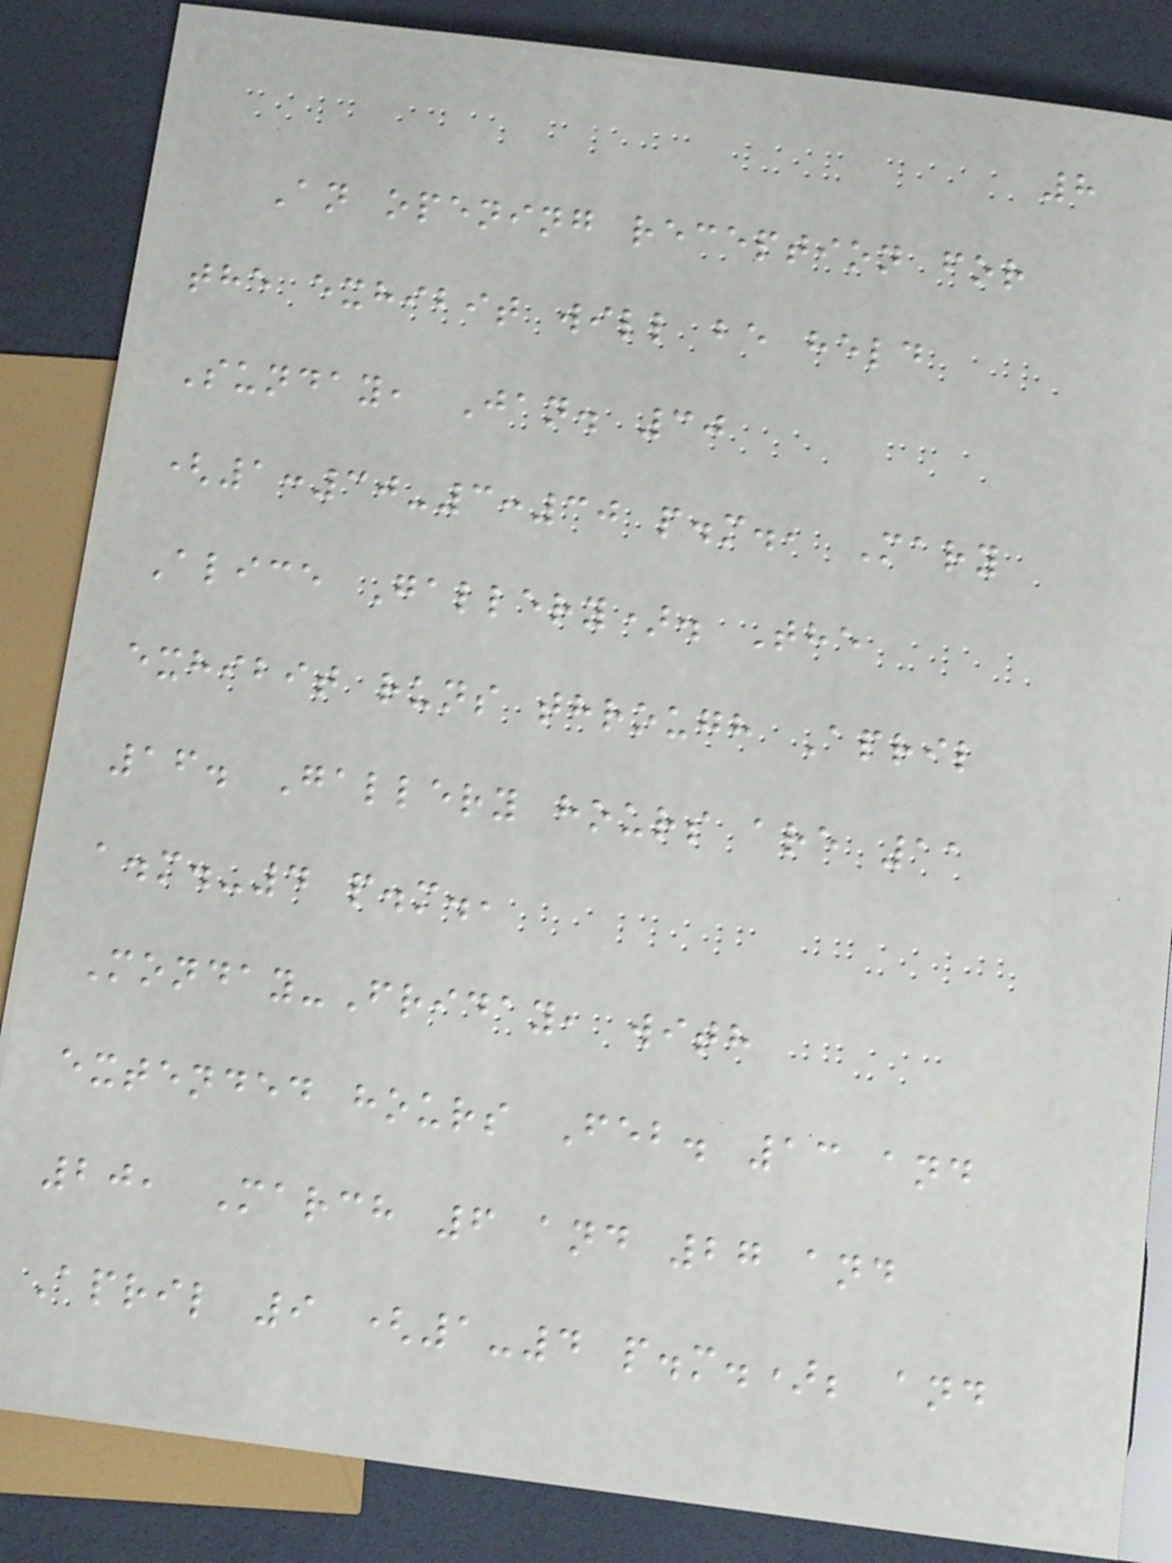8
An opening reception for
the exhibit will be held
Sunday, Jan. 30
(1:30-3:30 p.m., Mary
Alice Gallery). The
exhibit runs through April
16. Gallery hours are 11
a.m.-4 p.m.,
Monday-Friday, with
extended hours Feb. 13 and
20, March 6 and 27 and
April 9 (1-4 p.m.); and
